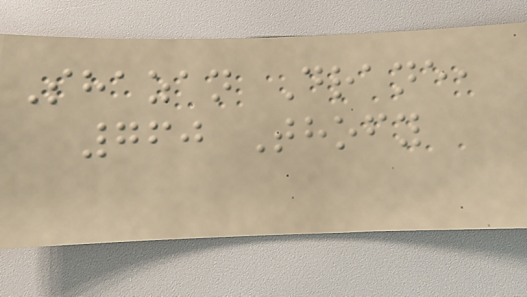Shazan Drane,
760 Thofy
